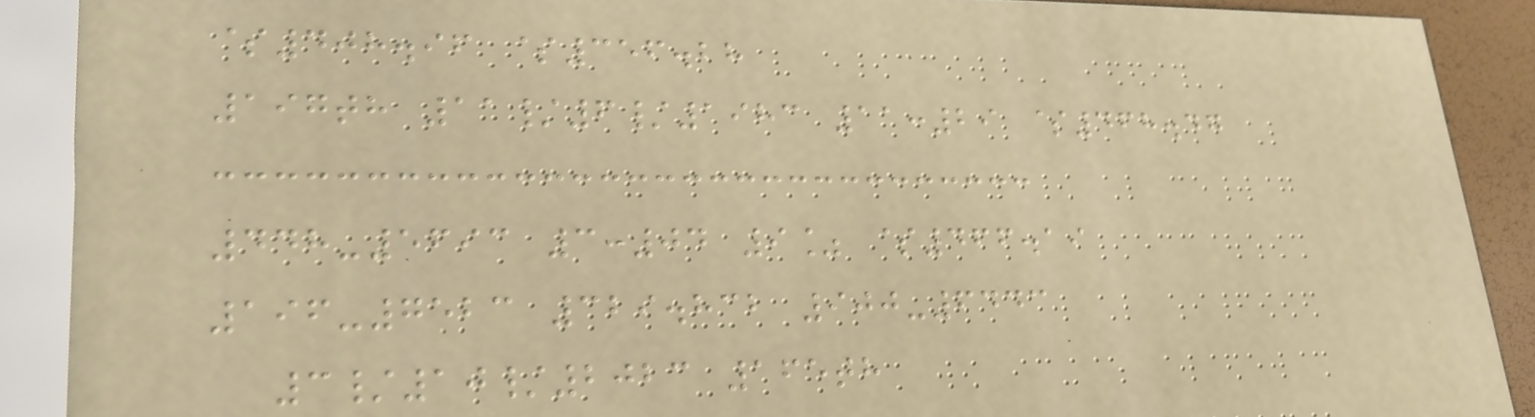$408.96 $356.28
197th 11/6/1983 11:29 $468.47
448-5693 3:04 9% $466.19
196-7523 329.832 900-6443
3/10/2023 165th
